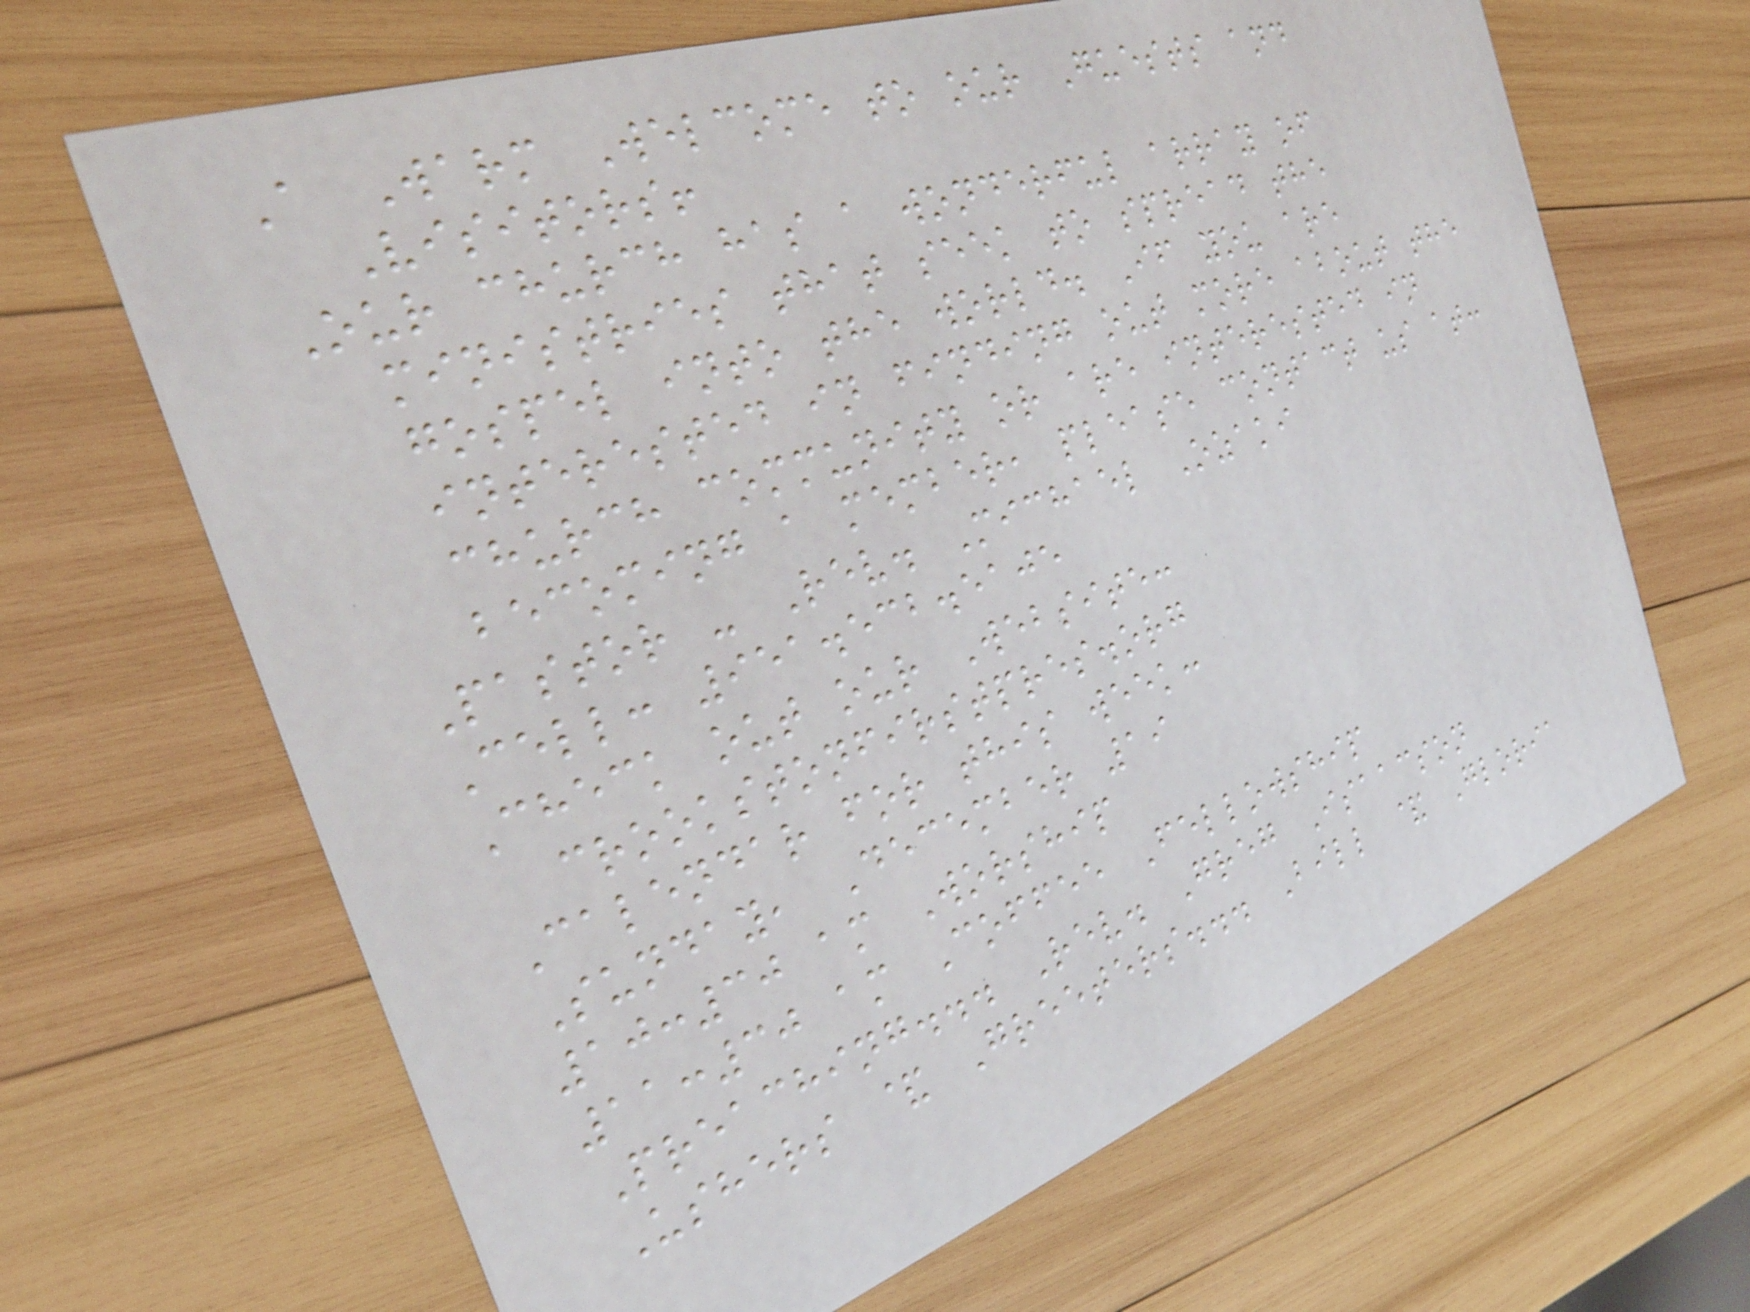A Warm Welcome to our Guests and
Visitors!
Our church has a wonderful array of
ministries that seek to spread the
gospel into the world. If you are
interested in finding out more about the
church community or are interested in
becoming a member, please contact us at:
Pastor - Rev. Michael Ozaki
Cell: 951.532.5105
Check out our Website:
crookstonfirstpres.org
Calendar for this week:
Sunday, December 19
10:30 am Worship
11:30 am Coffee Fellowship
Preaching... Rev. Greg Isaacson
Ushers & Greeters... Bill & Gloria
